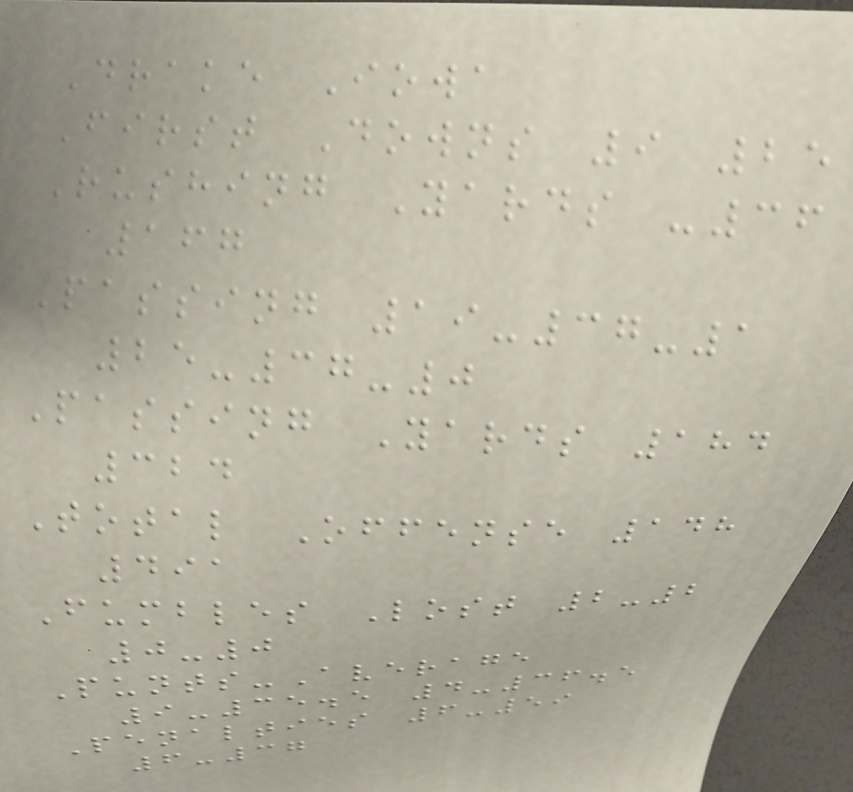Drake Iowa
First Downs 9 25
Rushing Yards -36
167
Passing 19-37-1
25-37-0
Passing Yards 184
324
Total Offense 148
491
Fumbles Lost 2-2
0-0
Punts-Average
9-35.5 4-36.5
Penalties 6-59
6-37
